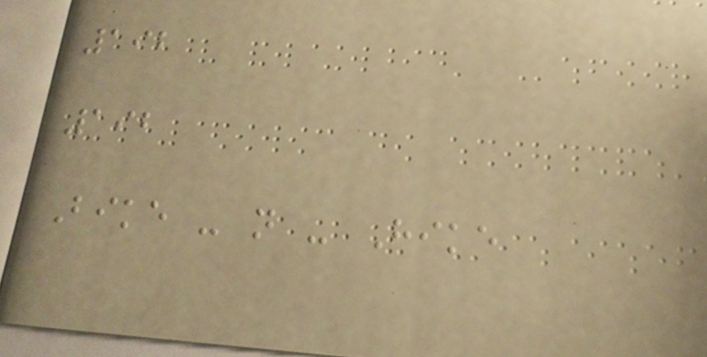192
192
Bike - n - Hike
